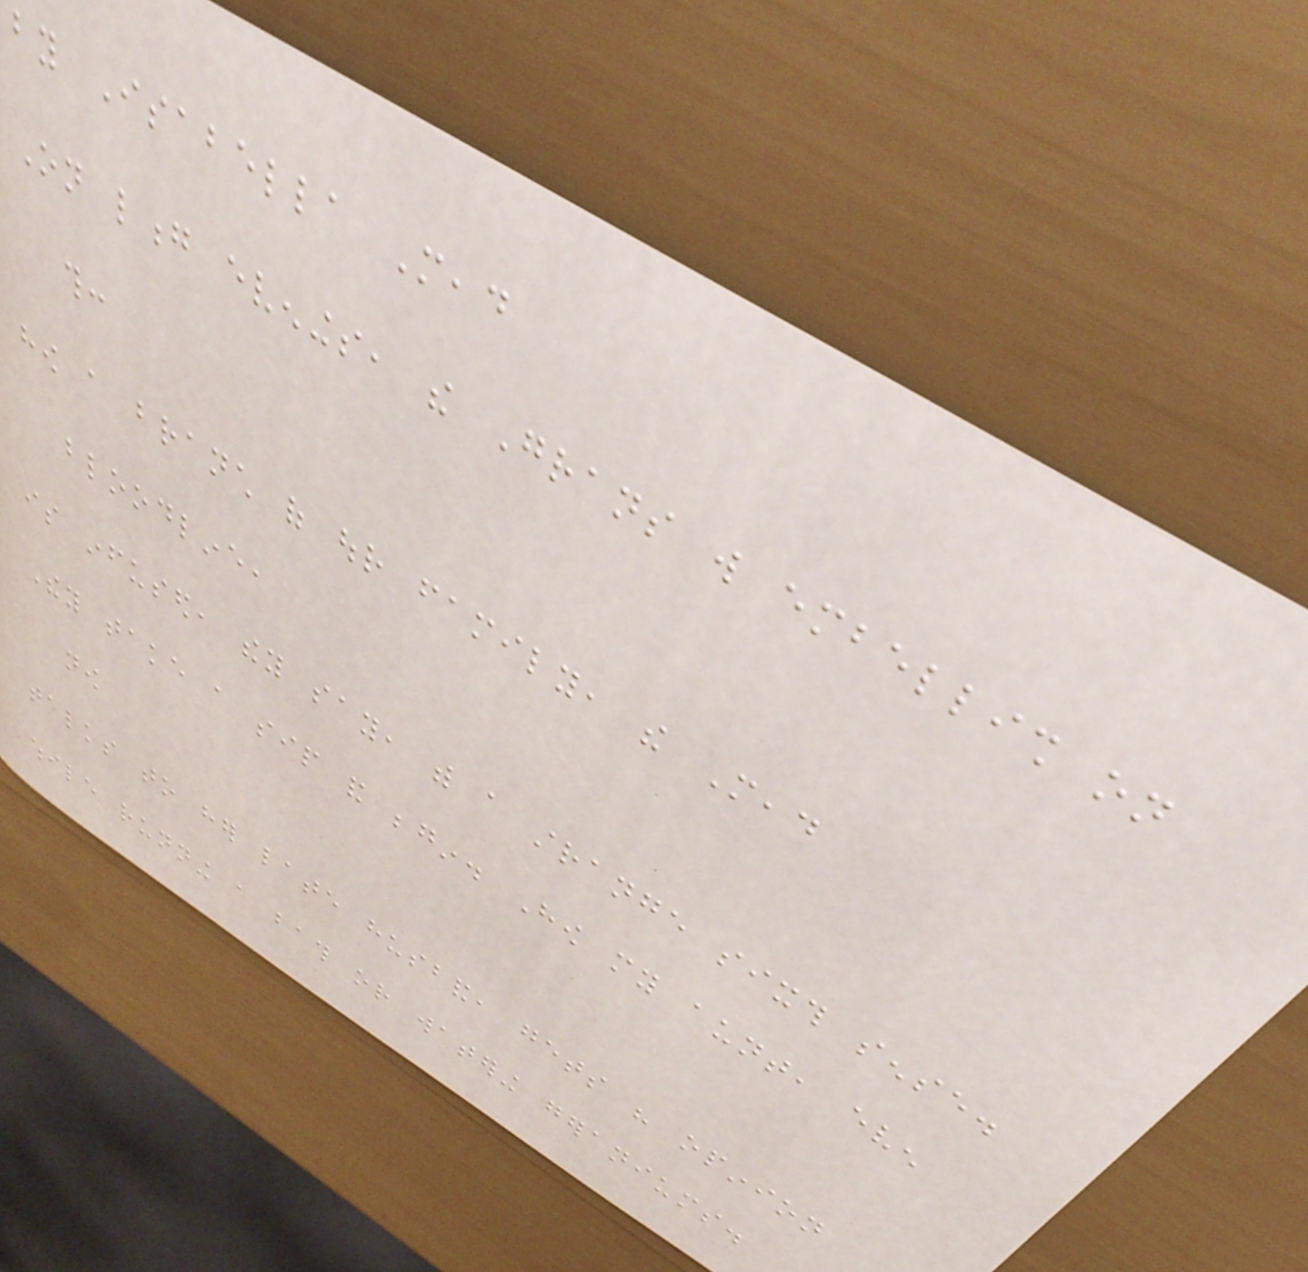by Isabella Mead
On long evenings, the Grans will embellish on
this:
how a branch of our family, the Mead
bloodline,
is infused, they say, with a strange sixth sense.
They take a sip and begin. How my aunt, even
now
talks to her late husband, gets his opinion
while running a bath or watering geraniums.
